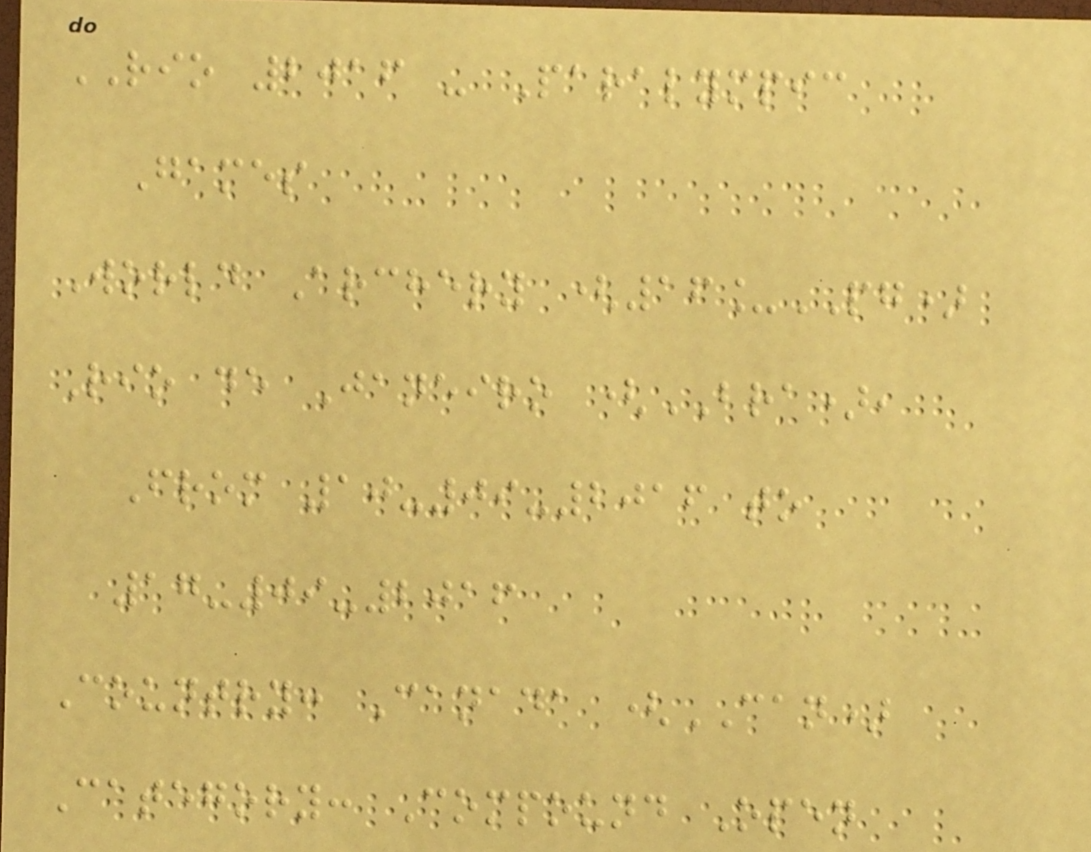RIO 2016 - Paralympic
Games
World Archery (16_PG)
Rio de Janeiro (BRA),
From 10-09-2016 to
17-09-2016
Country: Canada (CAN)
Category: Compound Open
